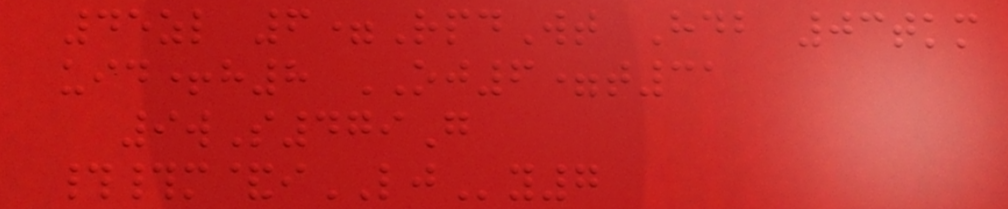45zl 6=RpdWt Hdb 03tkm
uid+h8 OJ6=t31
9wS479G
##m&iLJy7
